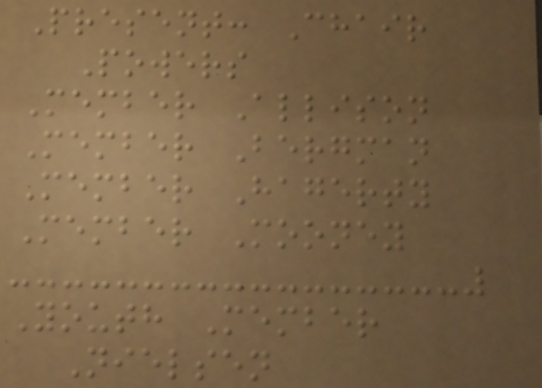Present: Chair
Powers
Member Allison
Member Bergman
Member Hagerty
Member Mooney
Youth Member
Nielsen
